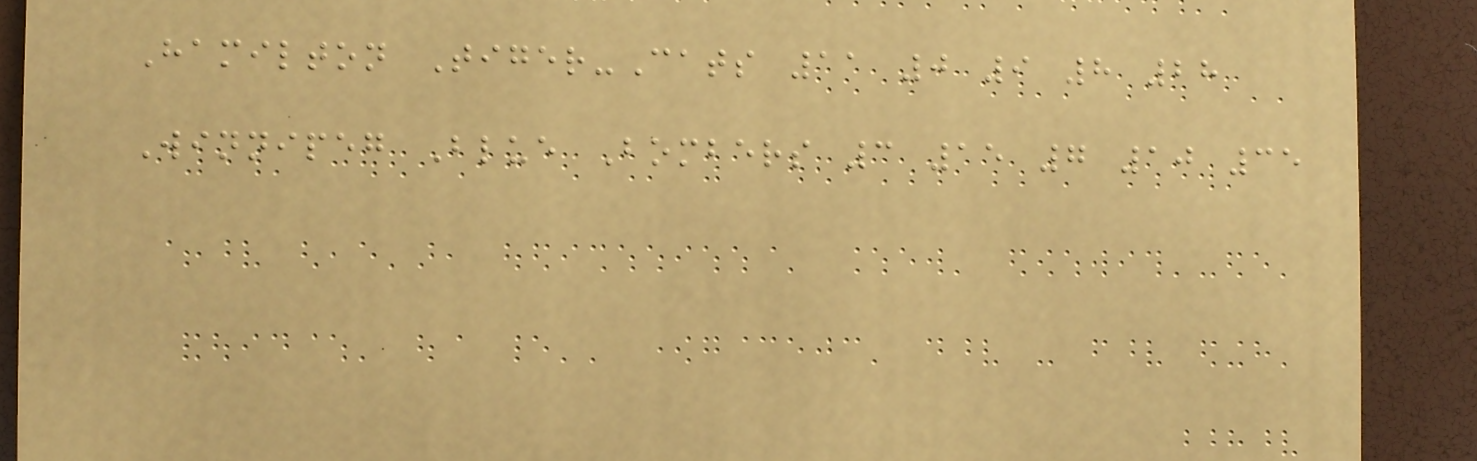Hamilton Tiger-Cats 11 0 9 8 28
Winnipeg Blue Bombers 3 15 7 10 35
